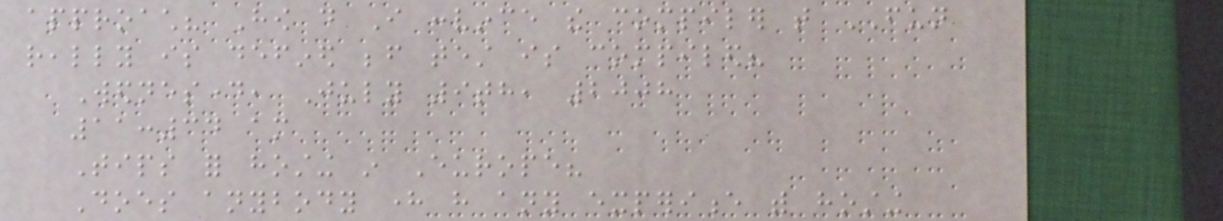approach? How do I convince the compiler that FUN
really is defined before test is compiled?
Wednesday, July 9th, 2008
11:34 am
Tips for hosting in Europe?
Does anybody here have any experience with hosting
